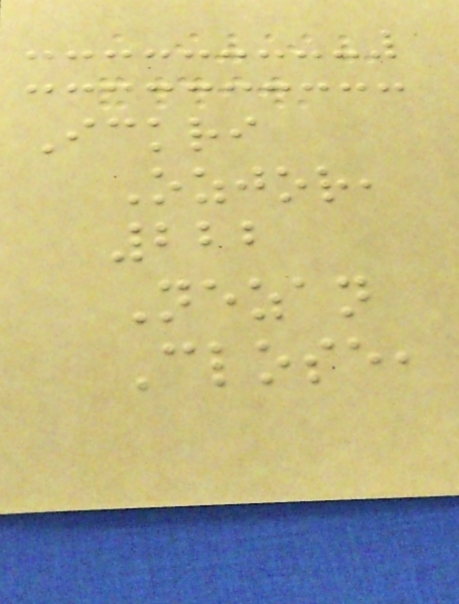Ickri
Ozjor,
222
Nezan
Close,
